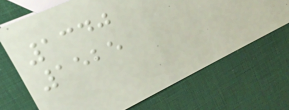1340
1525
